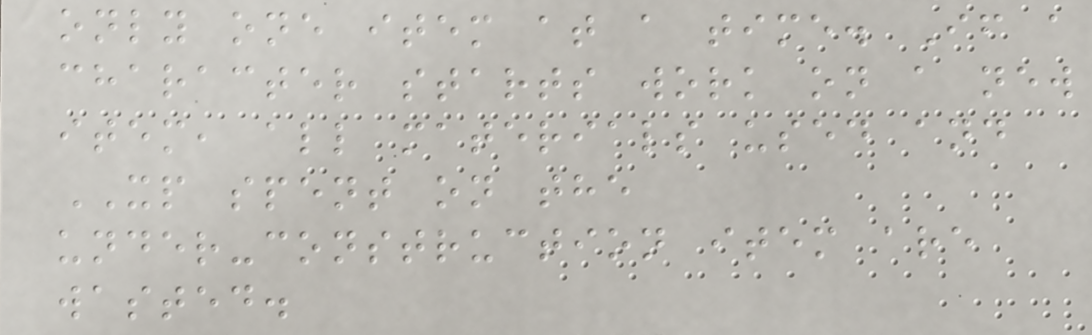only one item at a time. If a
character starts work on a new
item, all materials used and
XP spent on the
under-construction item are
wasted.
